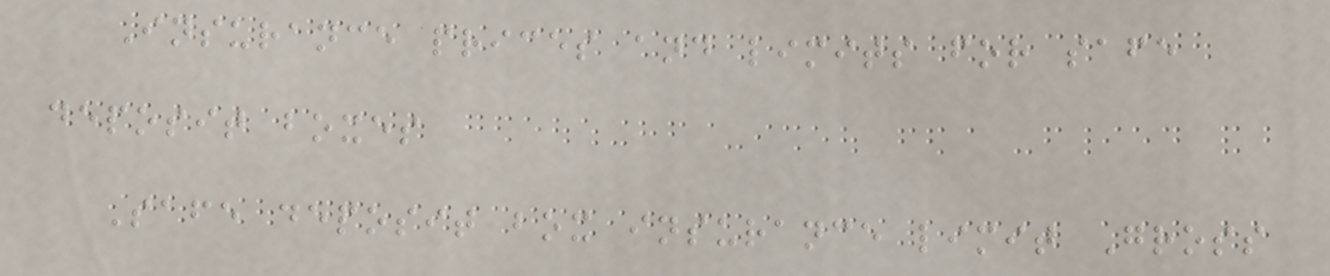Insurance prices and limits for safe
deposit boxes
Safe deposit box insurance limit Gross
